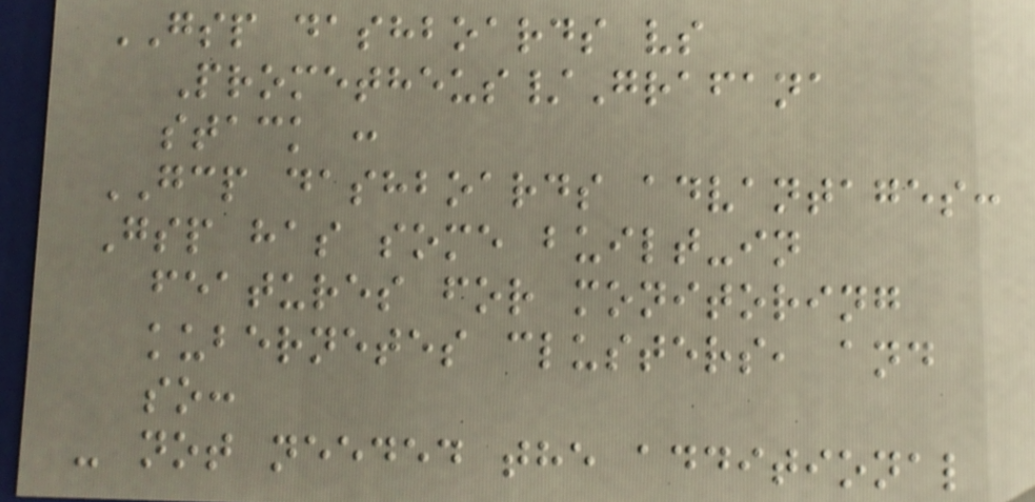GSP dashboards vs
Prometheus/Grafana
stack :
GCP dashboards advantages:
Gsp has some built-in
features for monitoring
kubernetes clusters, and
so:
- not needed the additional
